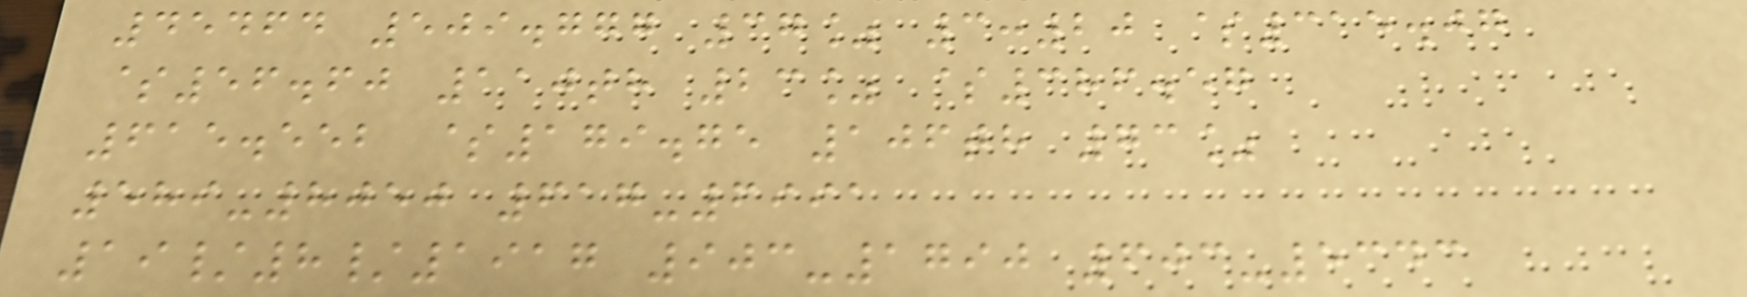45464 509.777 37% 3:20 $315.07
$56.60 110th 23% $386.57
615.552 $179.75 106th 73%
589-8050 617-6991
19/8/1917 903-1790 603-5343
